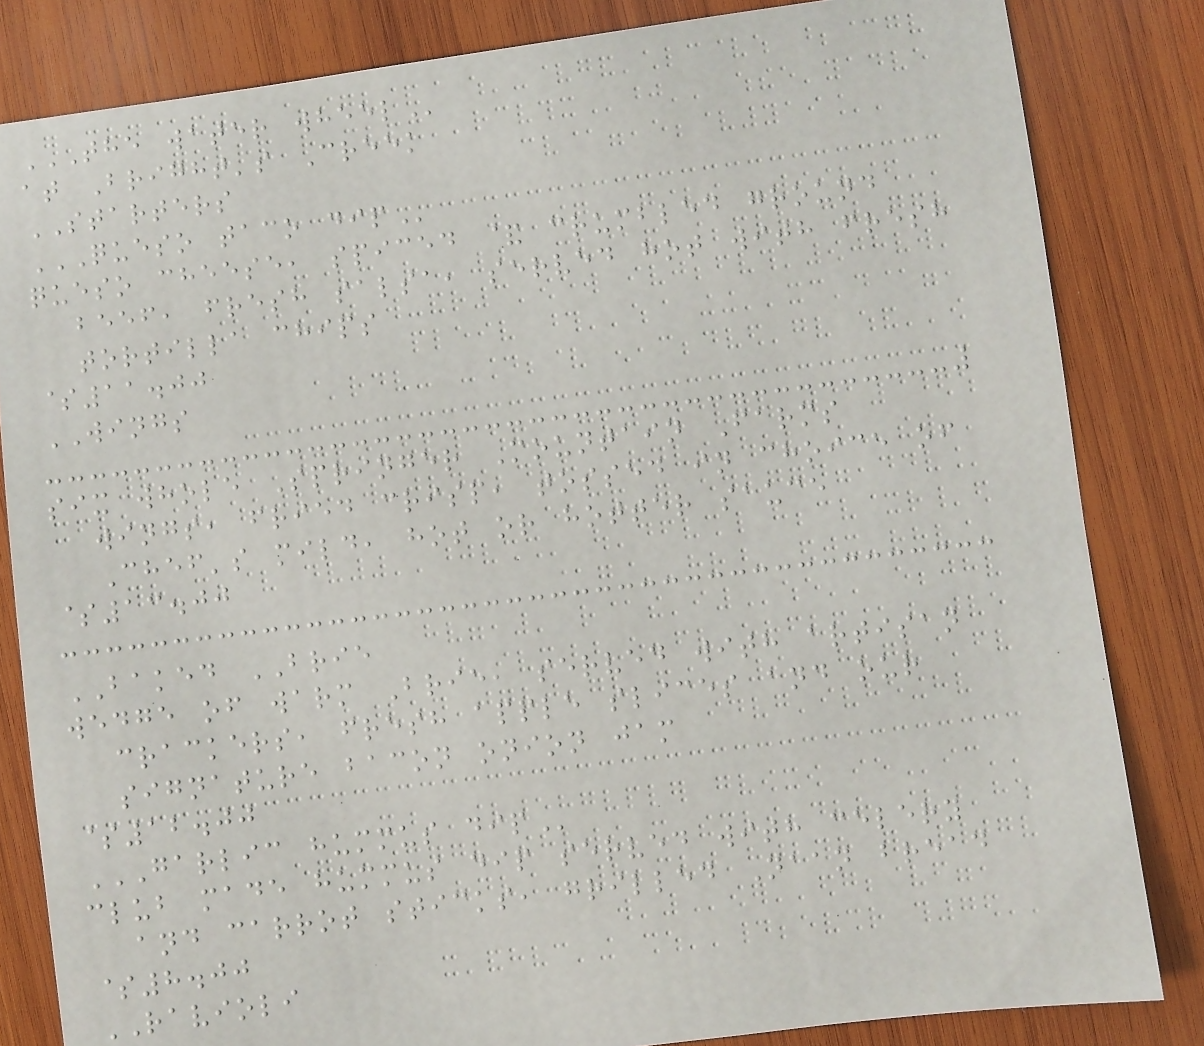THE WATER WHEEL
at Bright's Creek
STARTERS
QUESO TACO DIP
queso cheese, spiced & crumbled ground
beef, fresh salsa, served hot with fresh
tortilla chips
$11.00
WINGS
six whole Springer Mountain Farms
wings, fried crisp, tossed in choice of
Chef's mild, hot or hotter sauce
$13.00
BAKED BRIE
wedge of warm Brie, served with artisan
crackers, fresh apple slices and our
signature bacon onion jam
$12.00
GARLIC HUMMUS DIP
club made hummus dip served with celery
and carrot sticks, grilled Naan bread
$8.00
RAVIOLI
